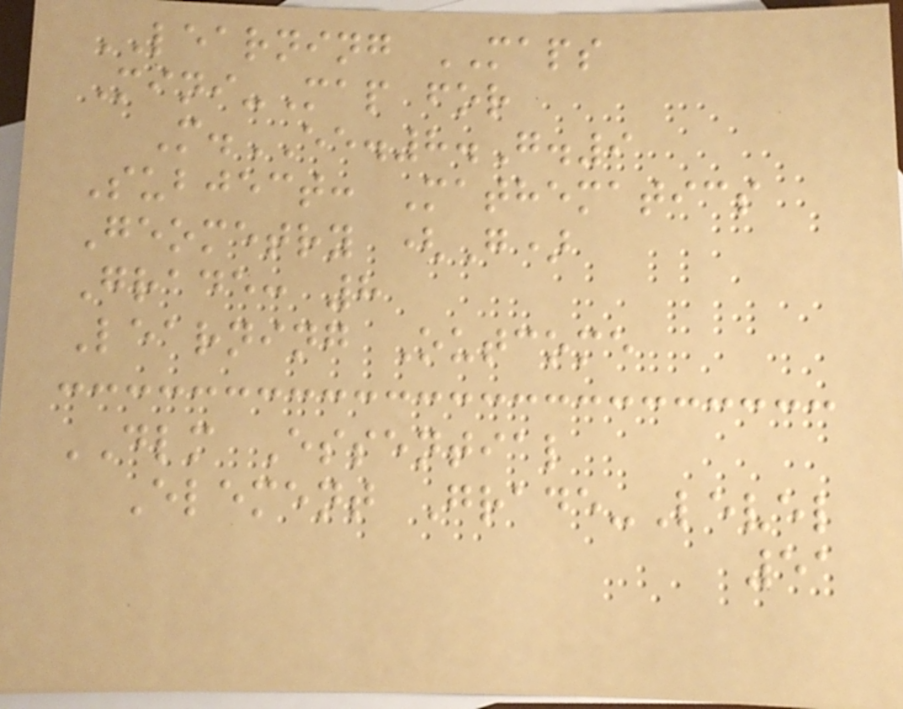LEARNING MAPS
Mini-Map for
M.EE.8.G.9
Subject: Mathematics
Geometry (G)
Grade: 8
Learning Outcome
DLM Essential
Element Grade-Level
51
